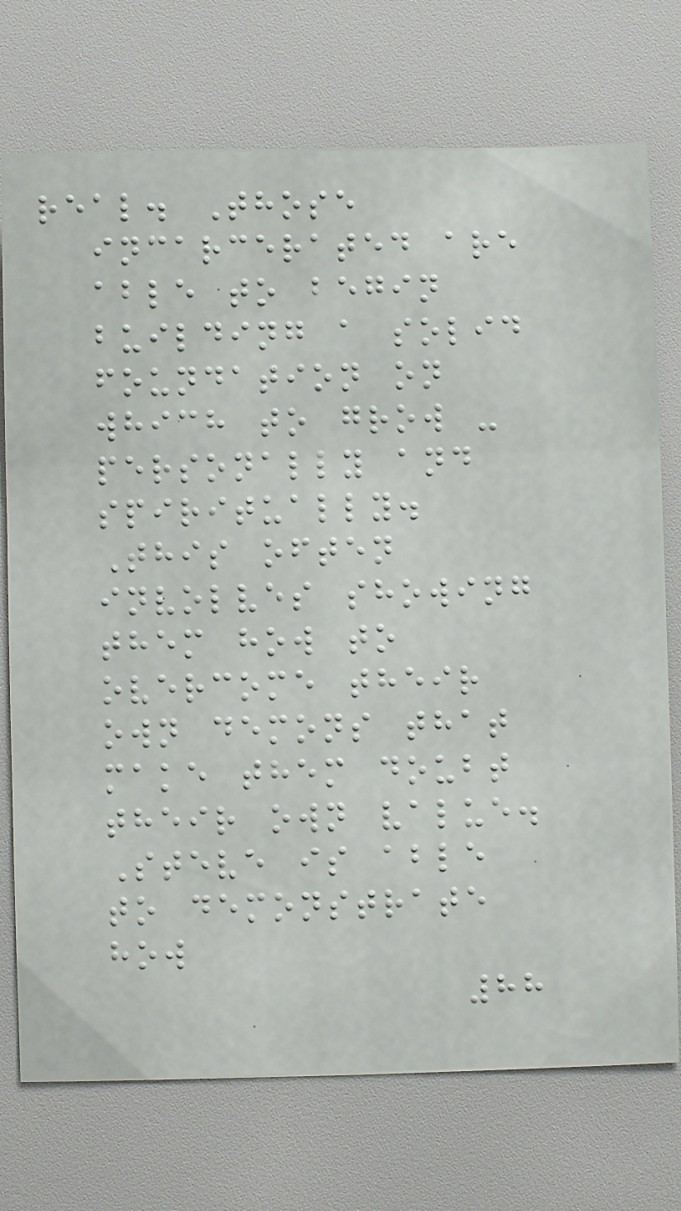real. Those
incarcerated are
able to begin
building a solid
foundation on
which to grow -
personally and
spiritually.
This often
involves showing
them how to
overcome their
own demons that
make them doubt
their own value.
Steve is able
to demonstrate
how
88
